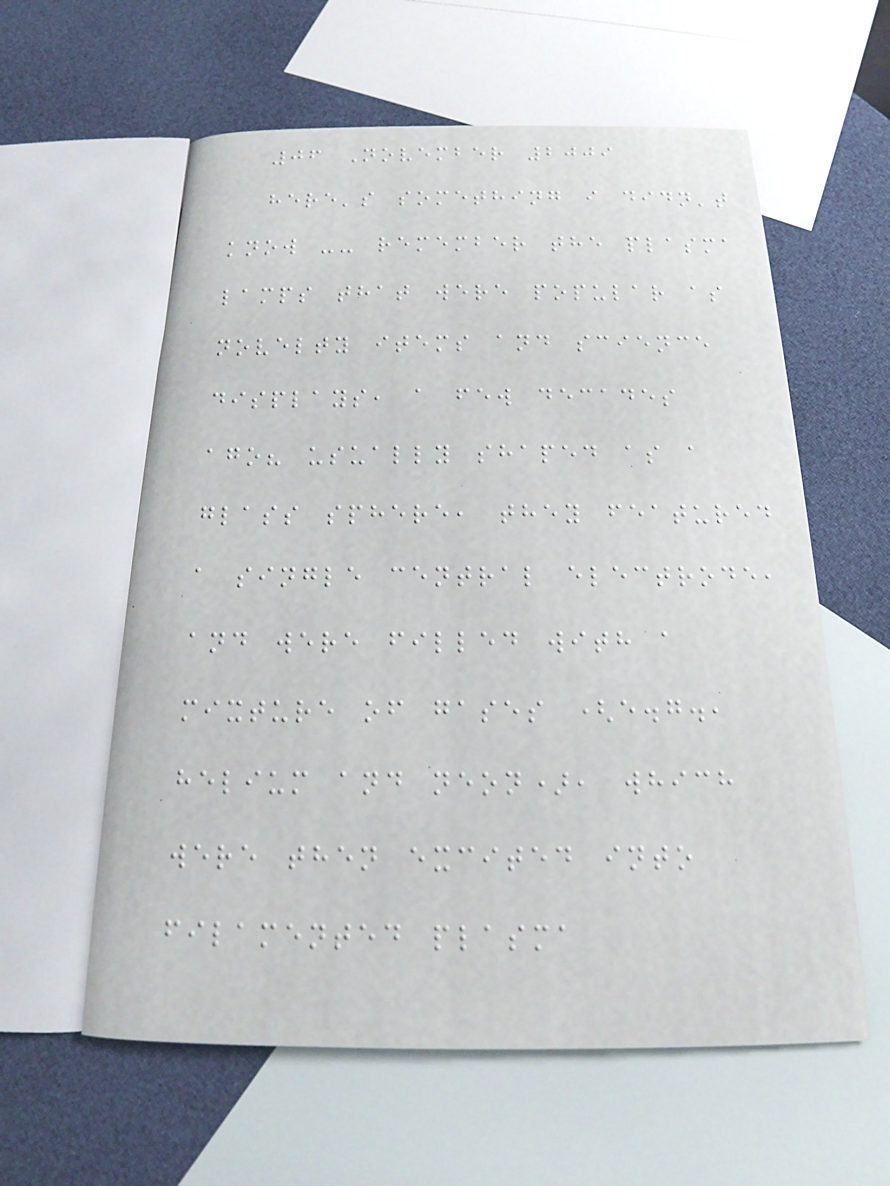06 November 2009
here's something i didn't
know -- remember the plasma
lamps that were popular as
novelty items and science
displays, a few decades
ago? usually shaped as a
glass sphere, they featured
a single central electrode,
and were filled with a
mixture of gases (e.g.,
helium and neon), which
were then excited into
filamented plasma
